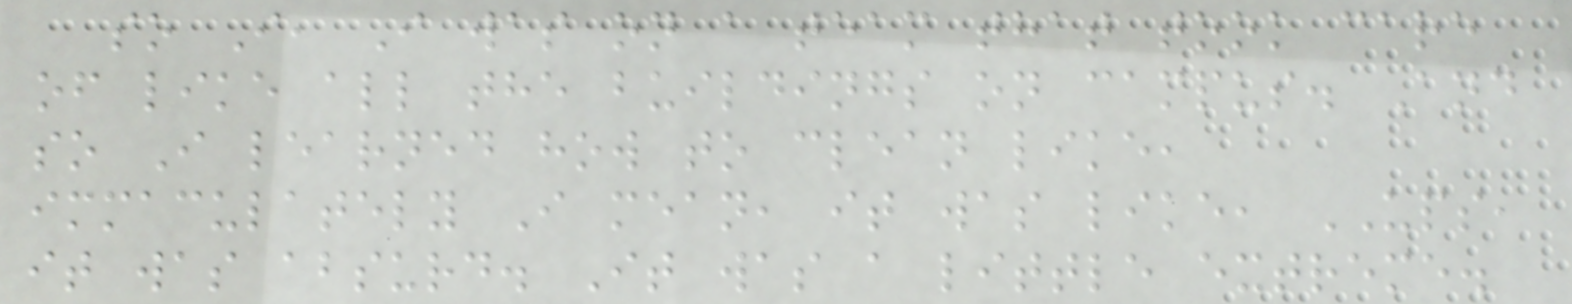so I, I was on a team that took care
of like all the buildings on campus. And
so I learned how to clean like,
immaculately I mean, it was like, UPS,
it was absurd. It was a little extreme.
